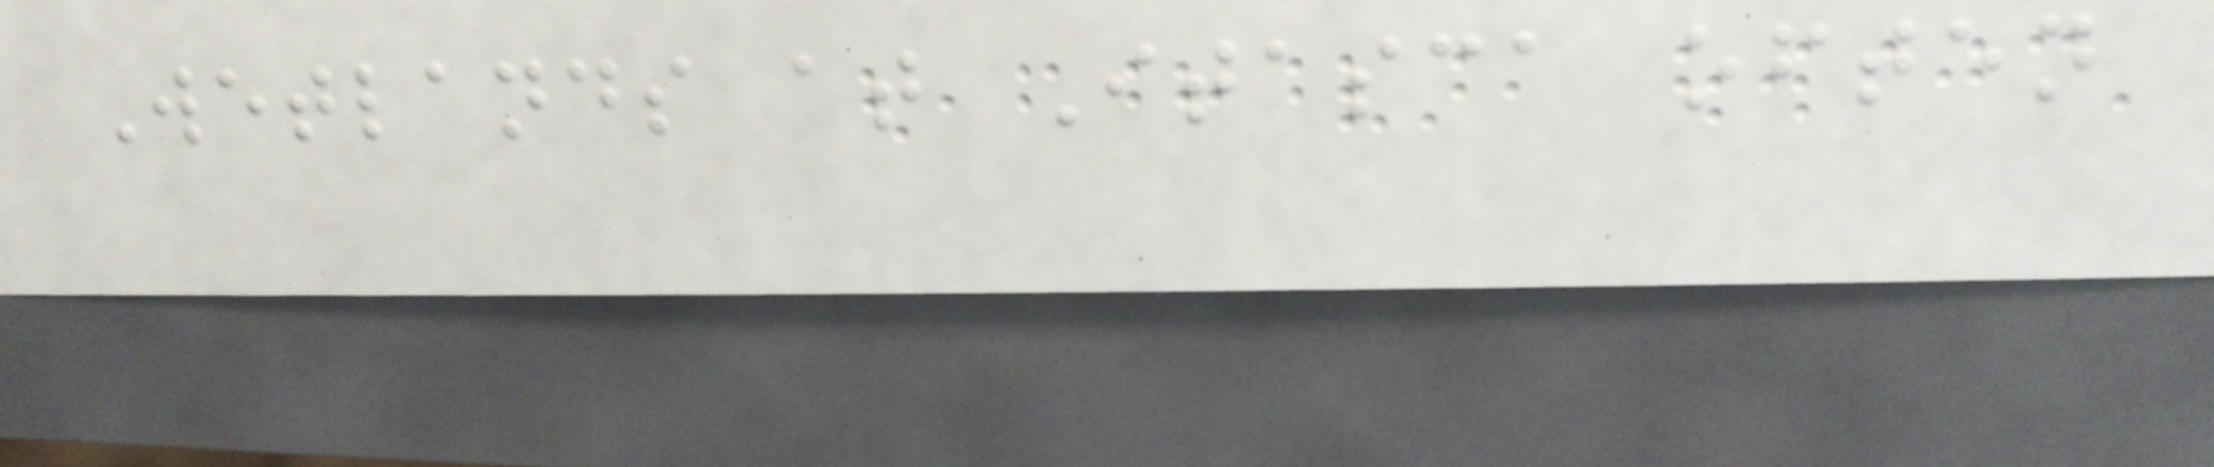Wetlands at Itasca often
